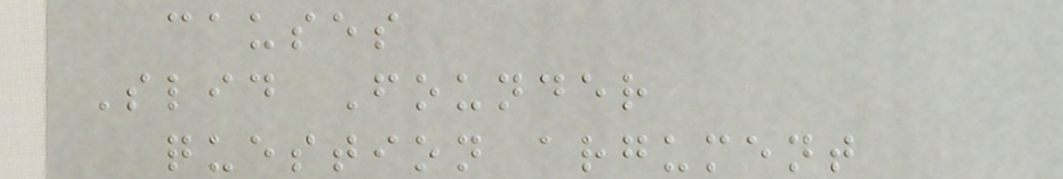causes
Slid Founder
question argument
